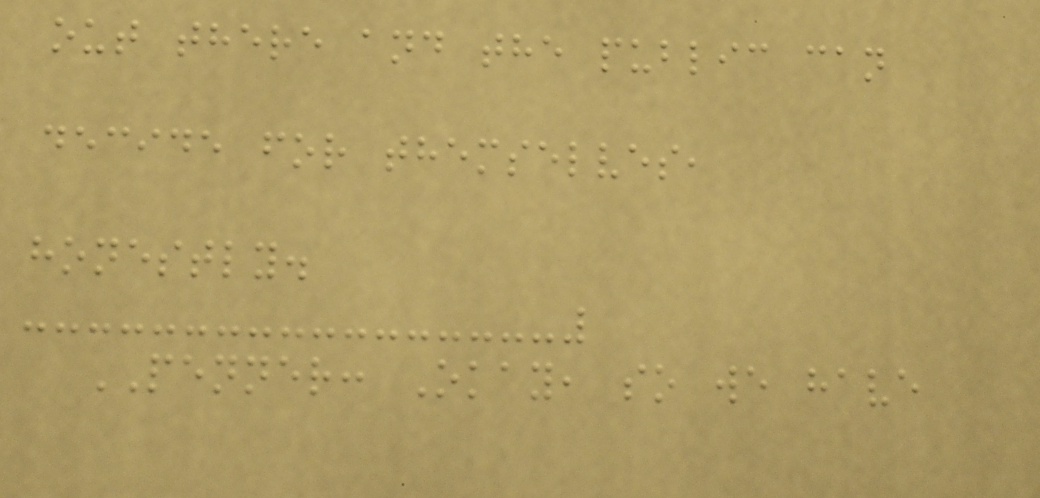out there and the public can
decide for themselves,
honestly.
PENNER: Okay, so we have
